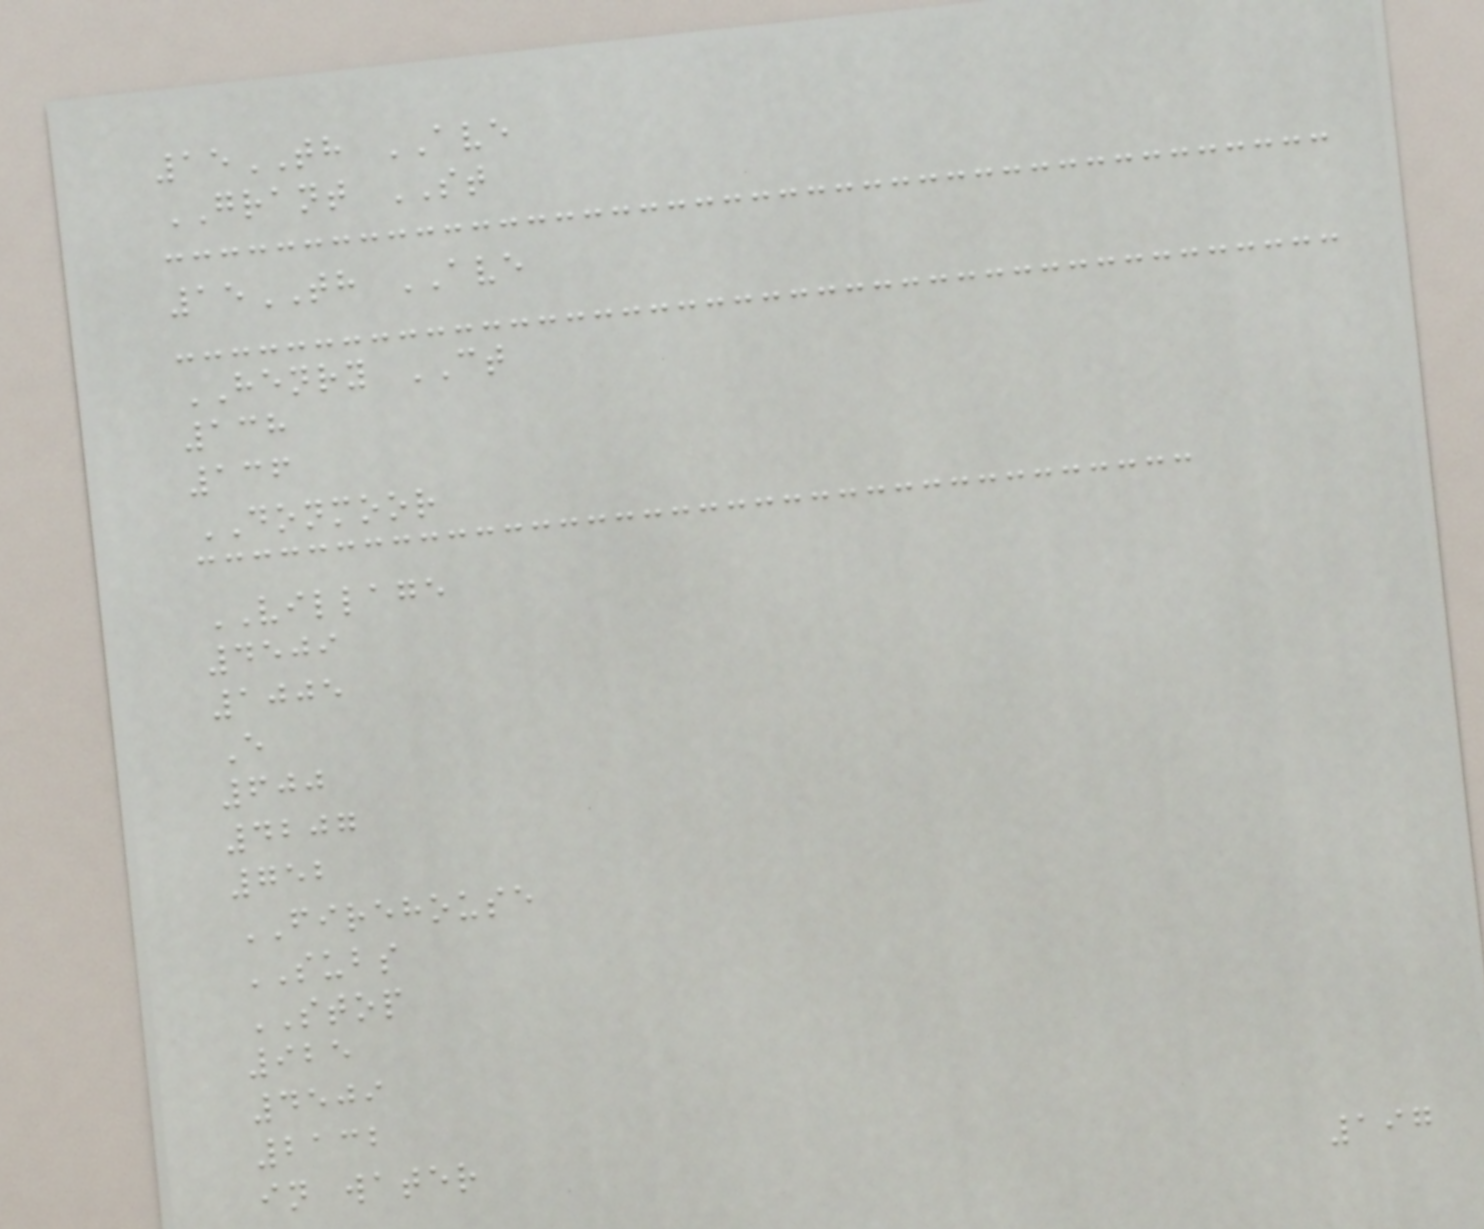15TH AVE
GRANT ST
15TH AVE
HENRY CT
138
136
DONMOOR
VILLAGE
4509
1005
E
600
4207
752
FIREHOUSE
SUBS
STOP
925
4509
2132
in water
197
